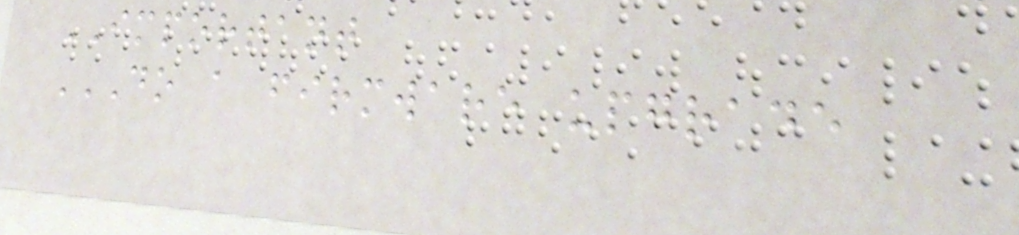IMPORTANT
DO A FIRMWARE UPGRADE
